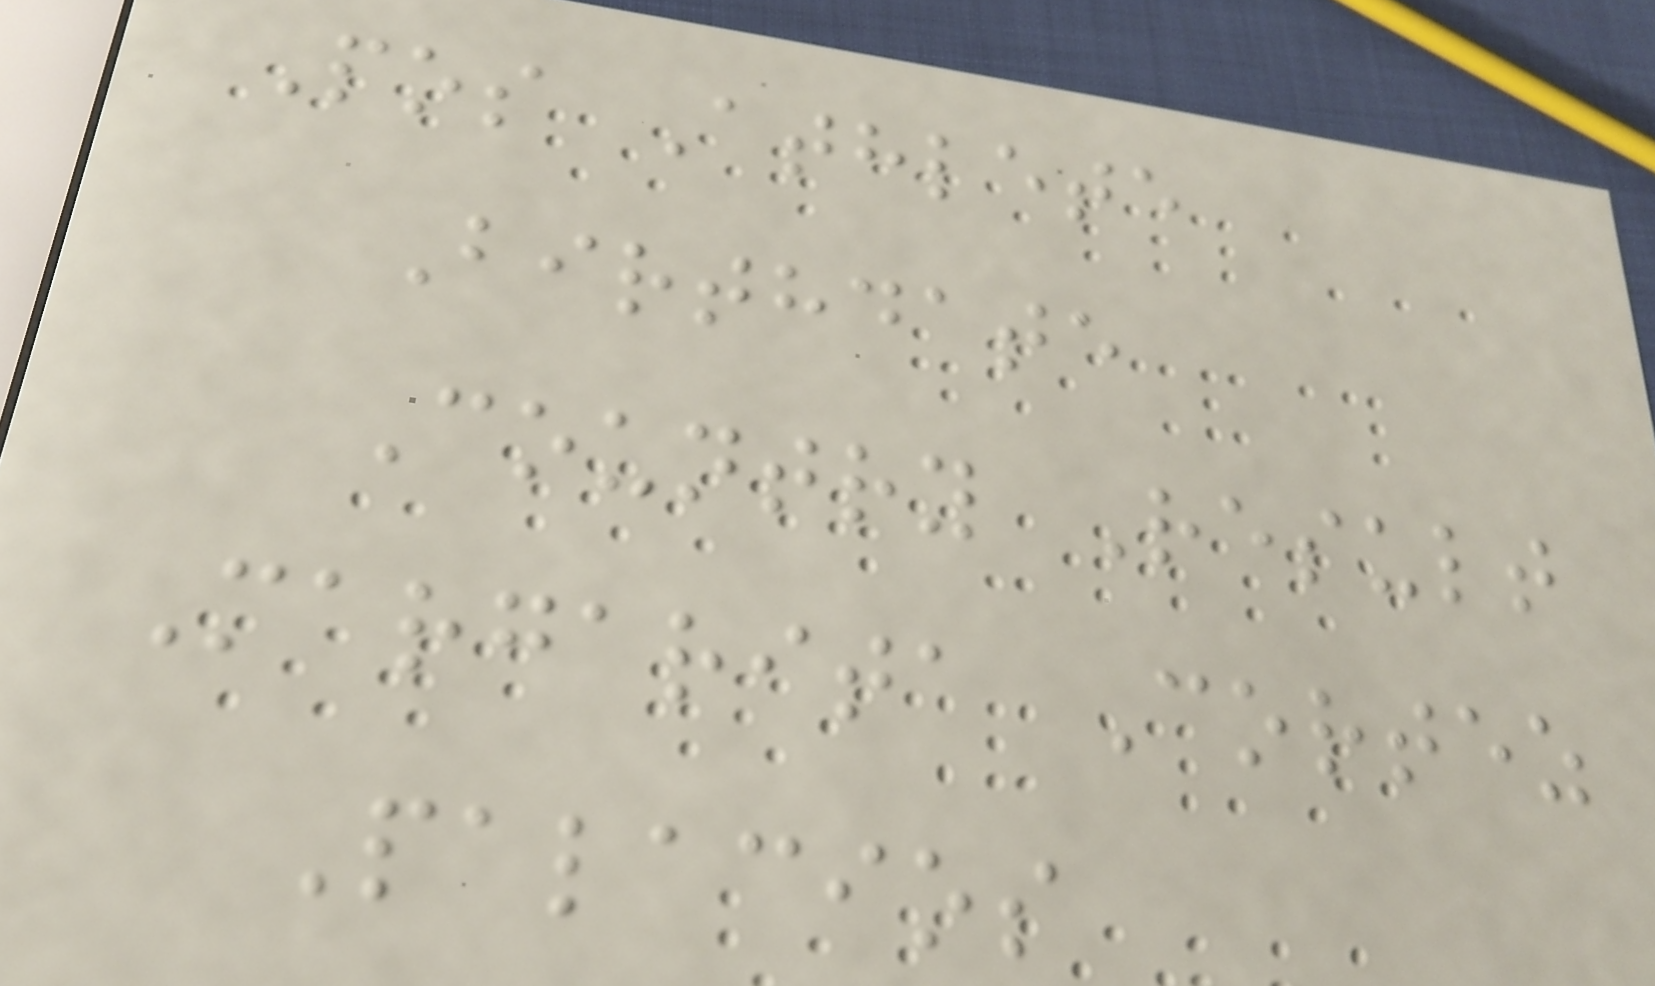Pos Athlete
Birthdate
Country Result
Margarita Cortez
Palacios
